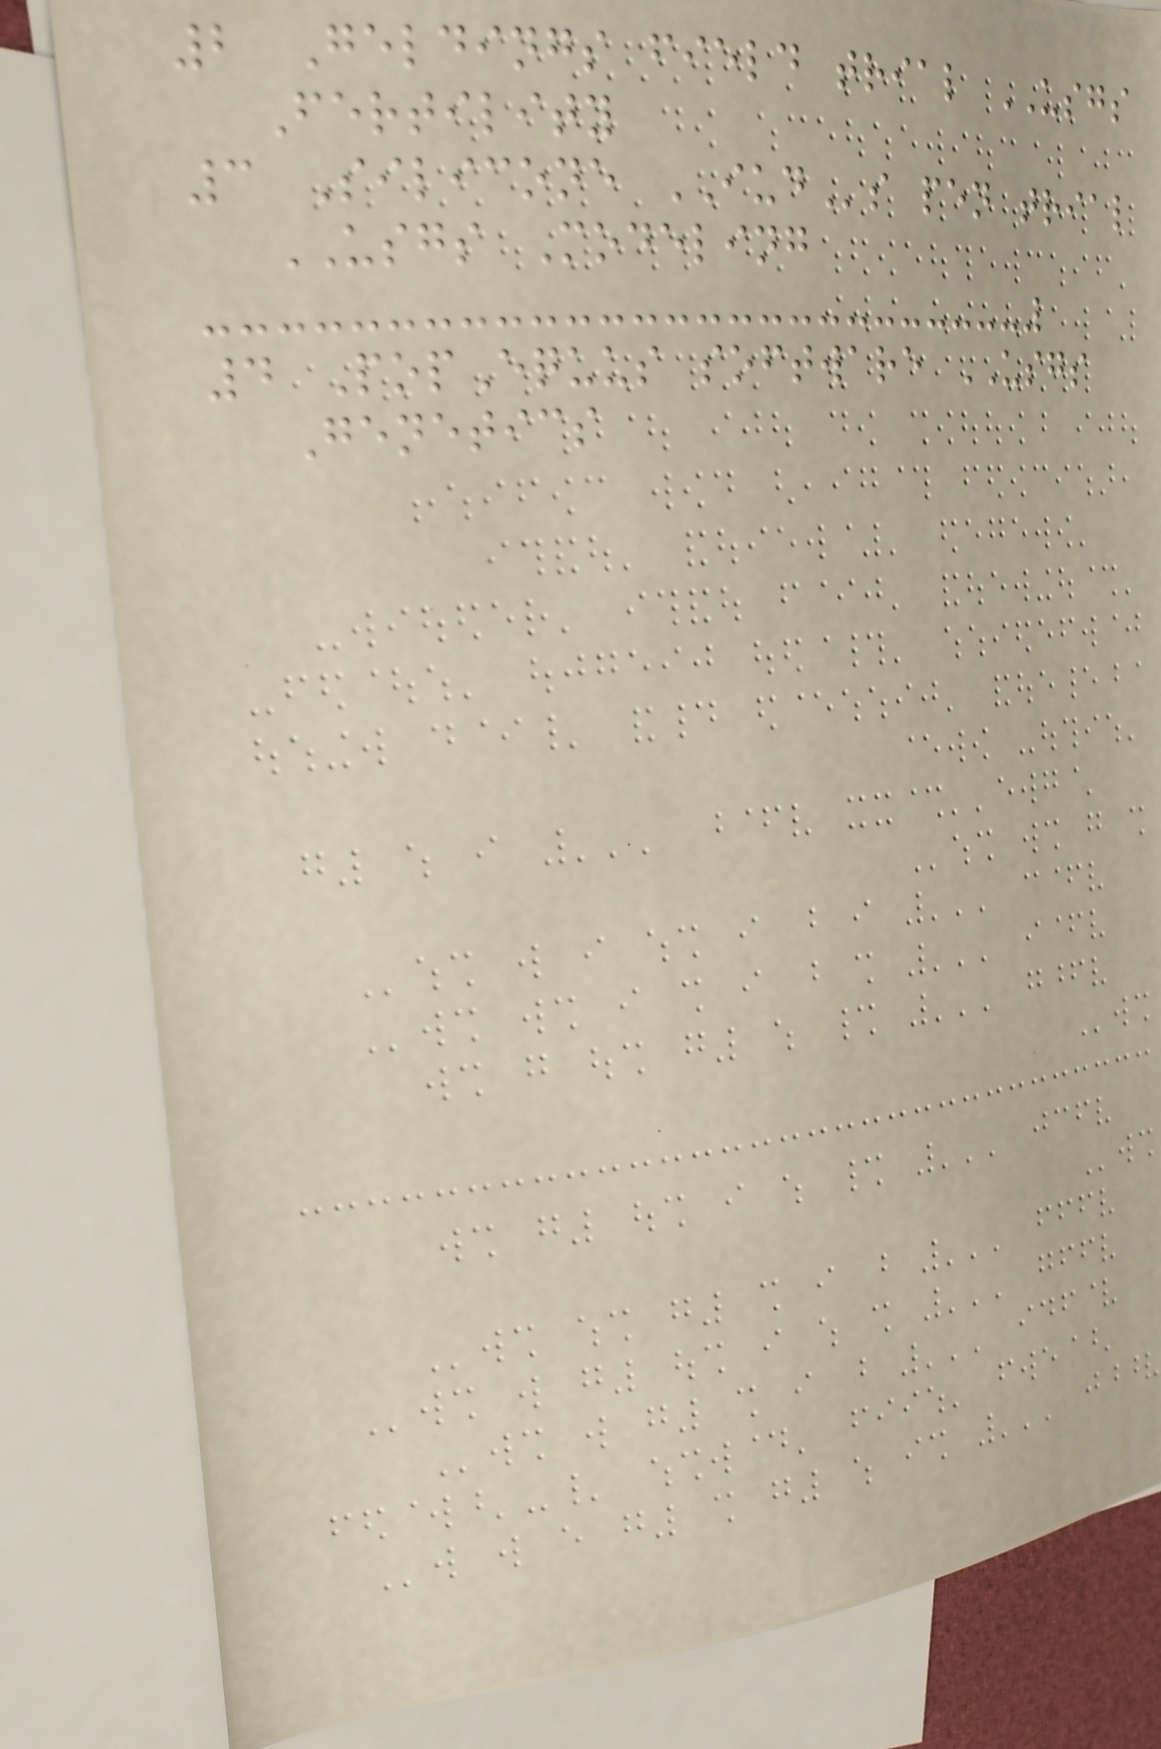2 Geldings field trial USGS
Fertility
3 Silicone IUDs pen trial
USGS Modeling
4 PopEquus software USGS
Genetics
